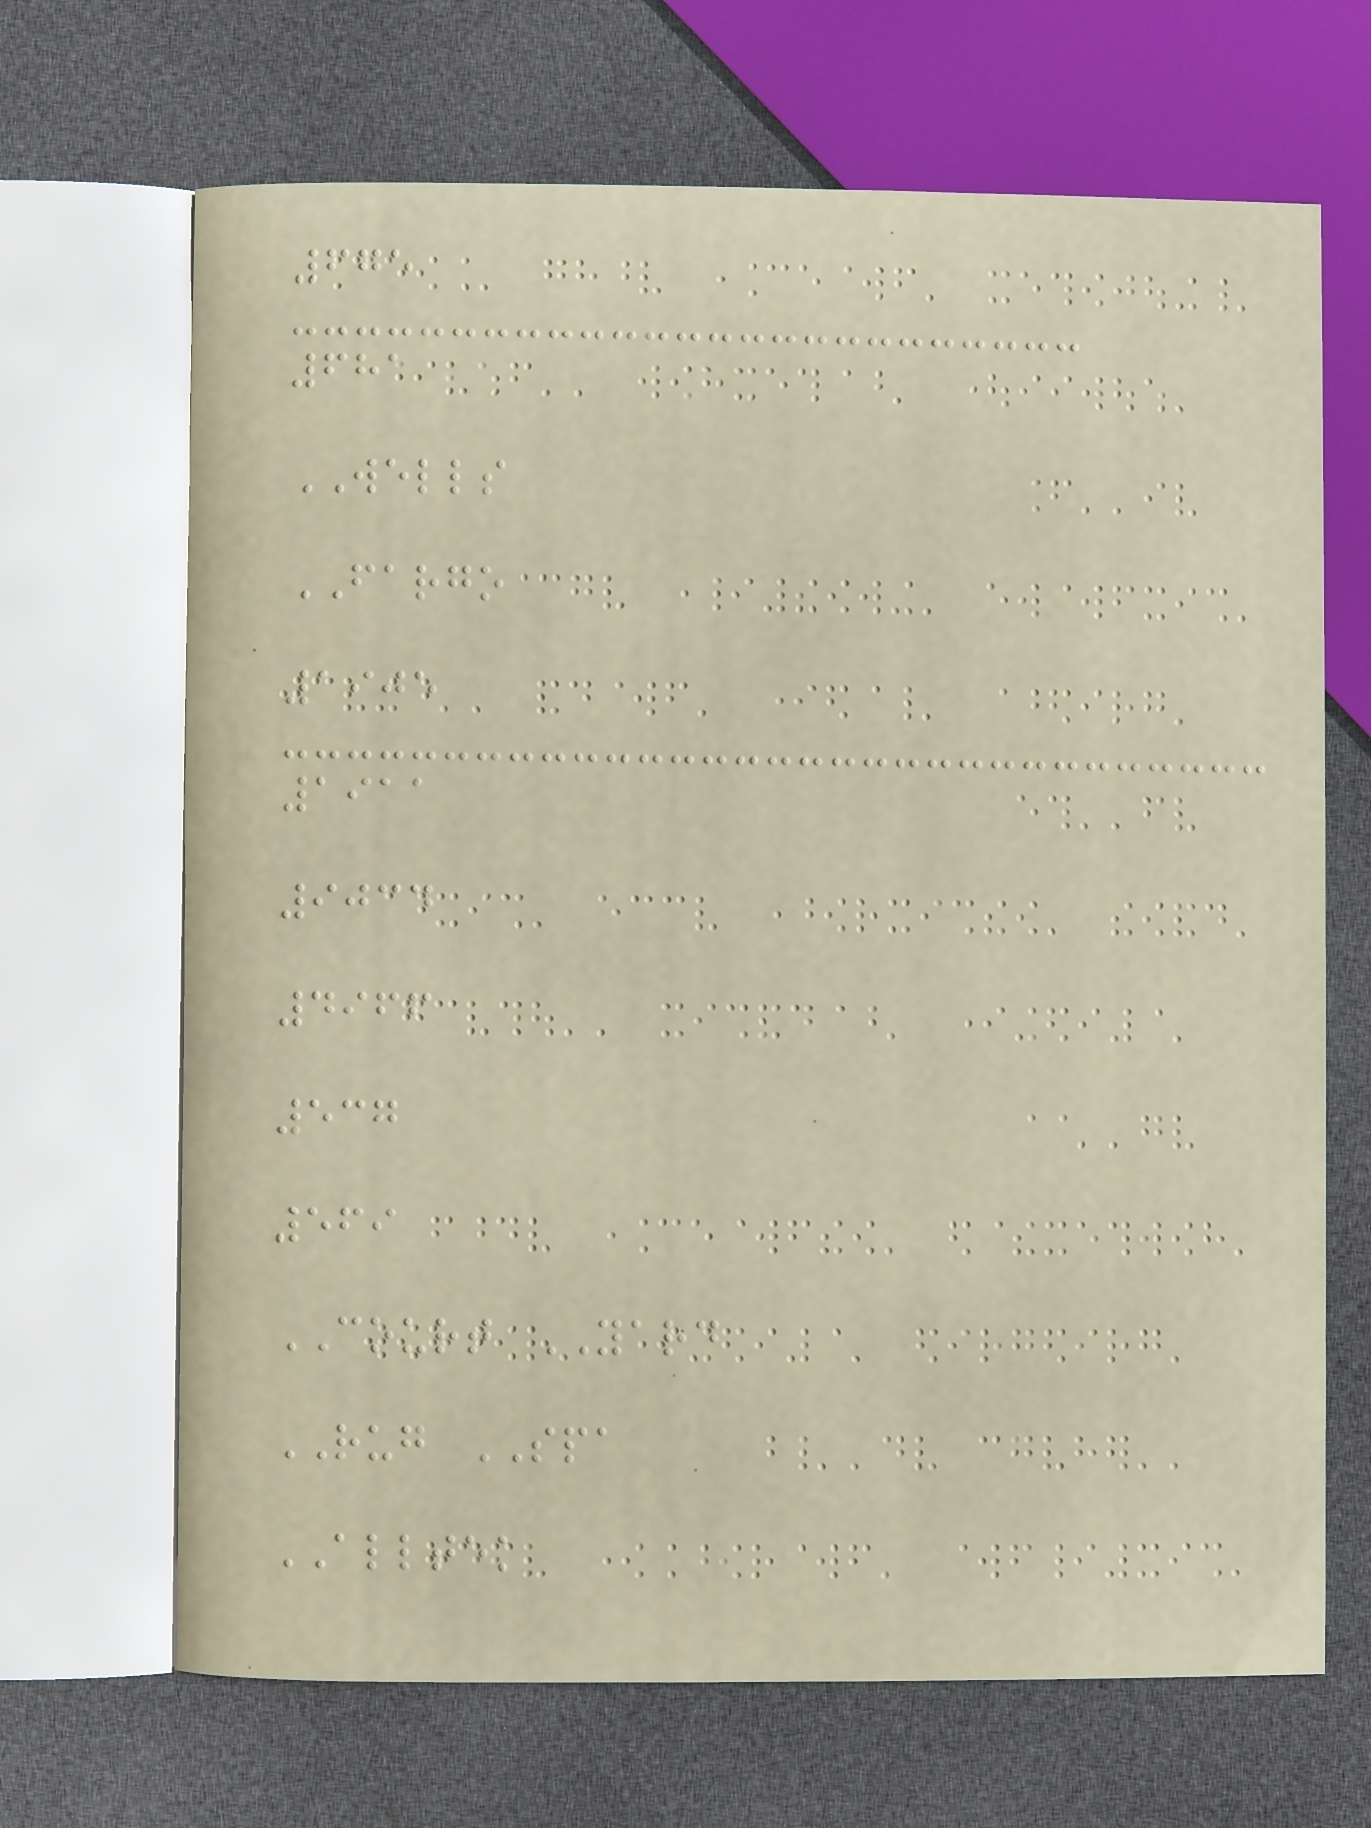675
681
WELLS
FARGO
1905
1911
9034
4966
537
569
COURT YARD
RUG SPA
ALLTEK
